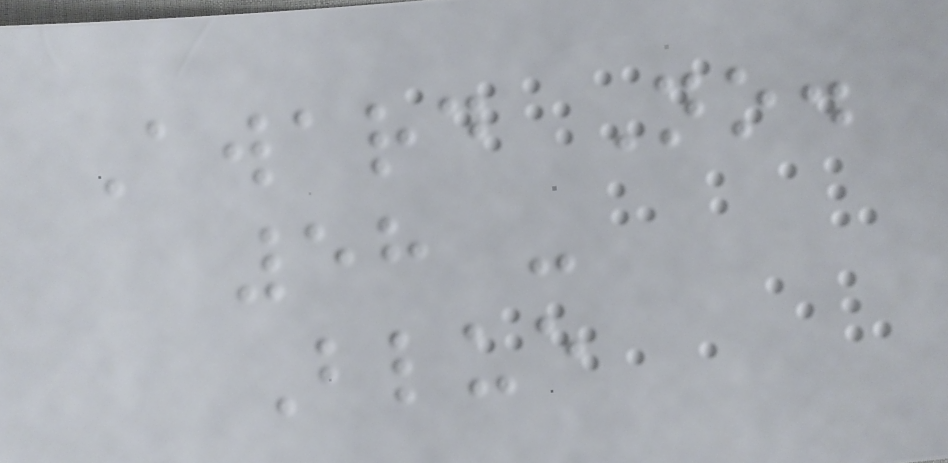Award No.
58 -
Blue
